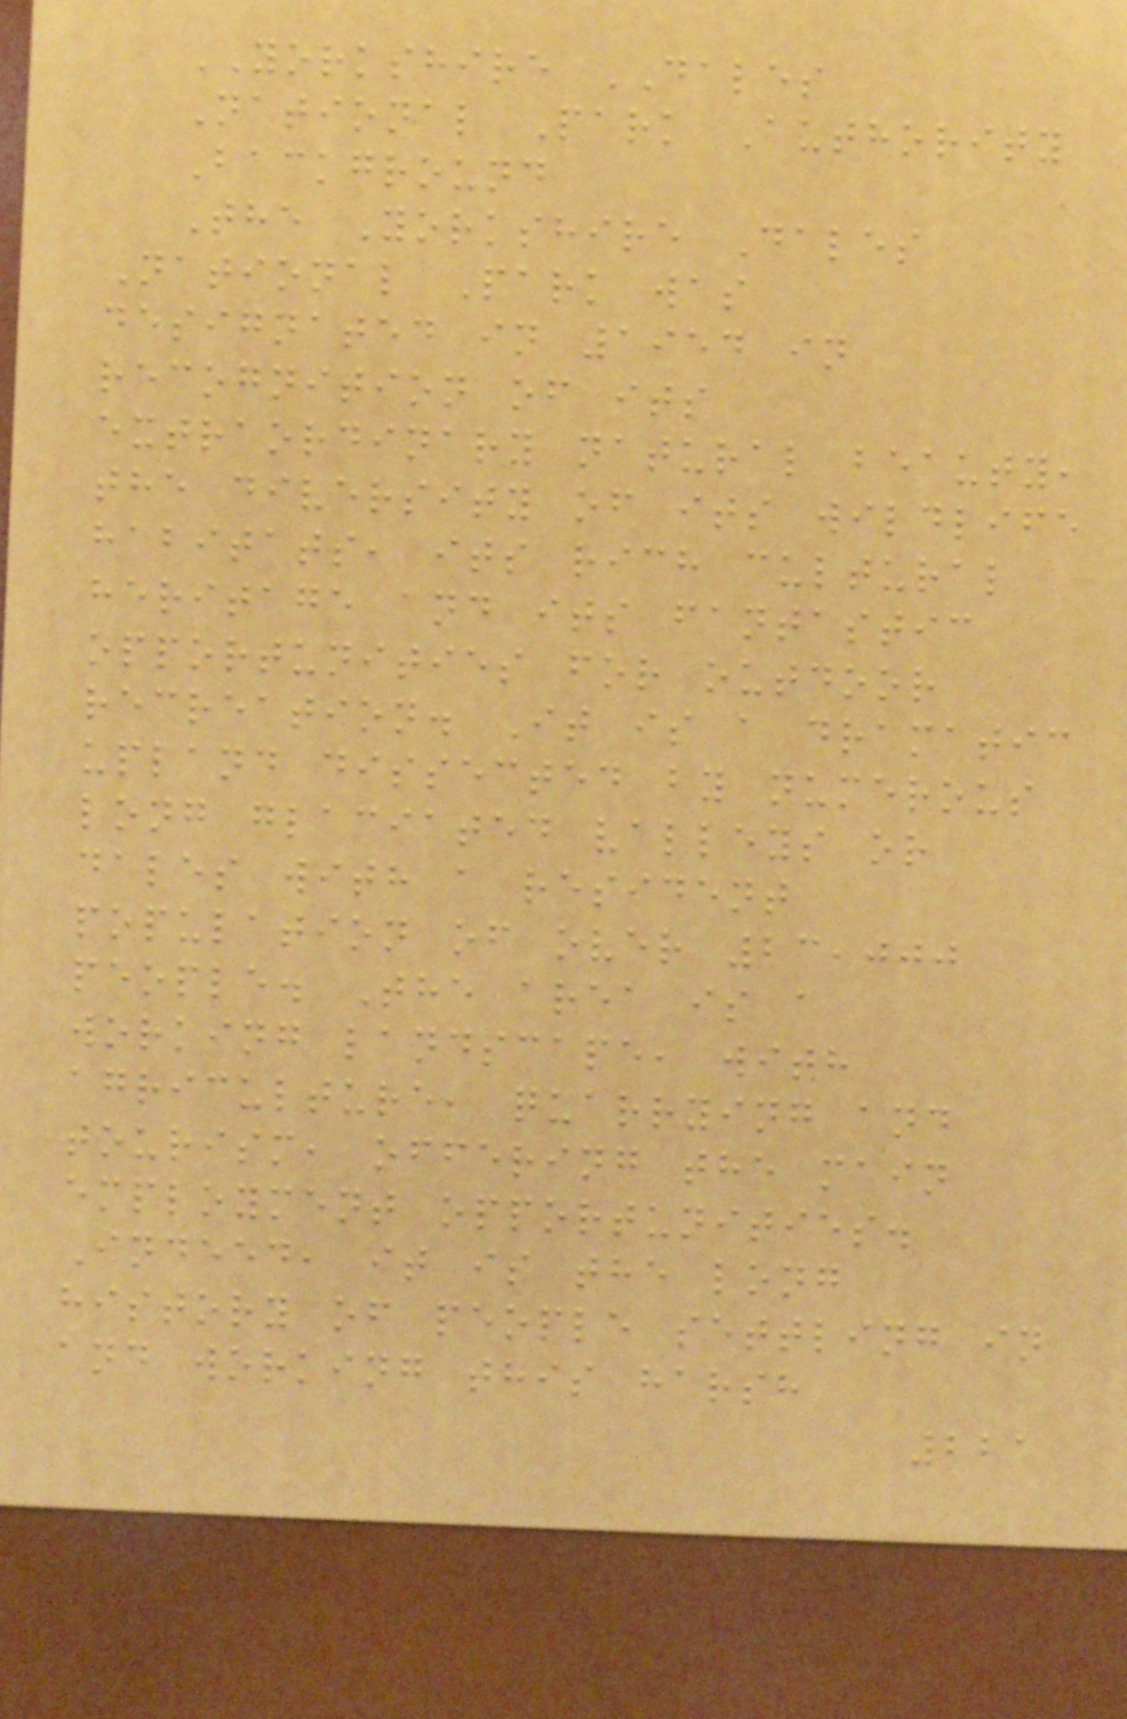YORKSHIRE DALES
National Park Authority
Background
The Yorkshire Dales
National Park was
designated in 1954 in
recognition of its
extraordinary natural beauty,
the diversity of its wildlife
habitats, its rich cultural
heritage and its fantastic
opportunities for outdoor
recreation. It is a dramatic
upland dissected by numerous
long glaciated valleys or
dales with a resident
population of over 23,000
people. The area is a
working landscape, with
agriculture, quarrying and
tourism, offering the main
employment opportunities.
Indeed, it is the long
history of people settling in
and working this harsh
221
